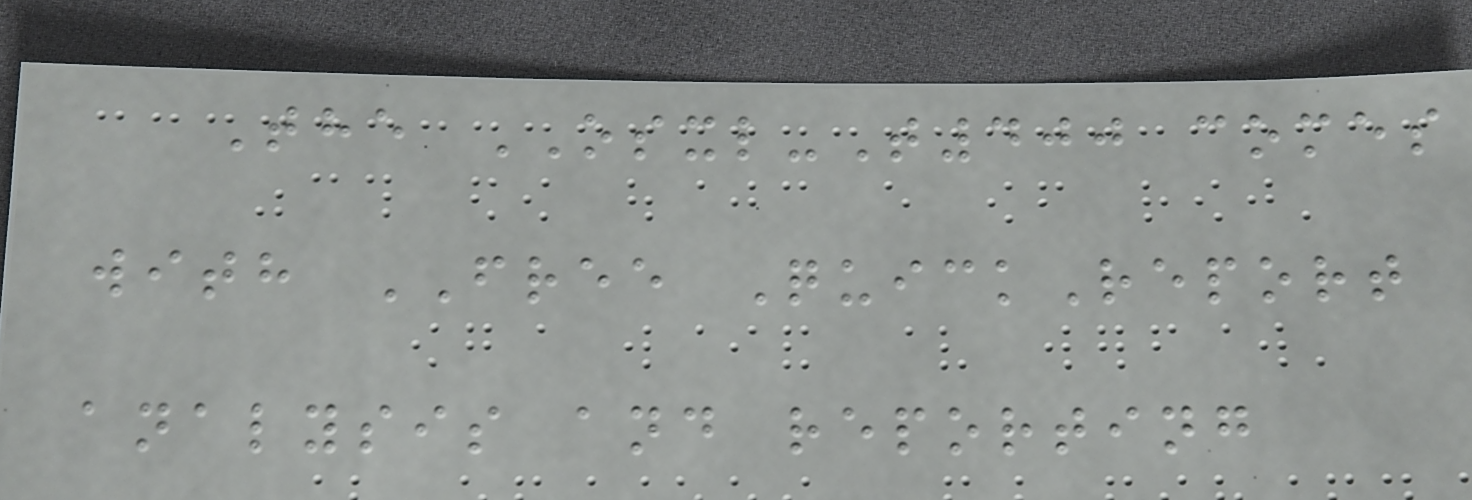The OSXL-T400 comes
with FREE QuickReport
analysis and reporting
